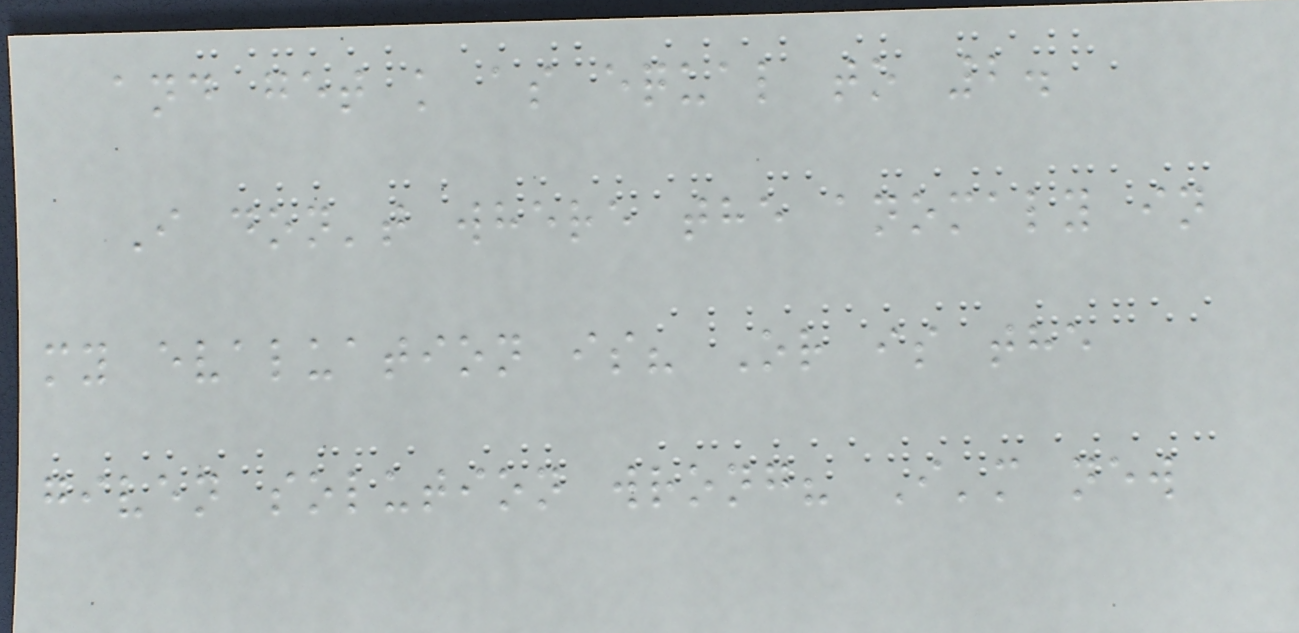and get k as equal to 2.
I don't where the anomaly in
my evaluation is? Or is the
given solution wrong? I'm new
